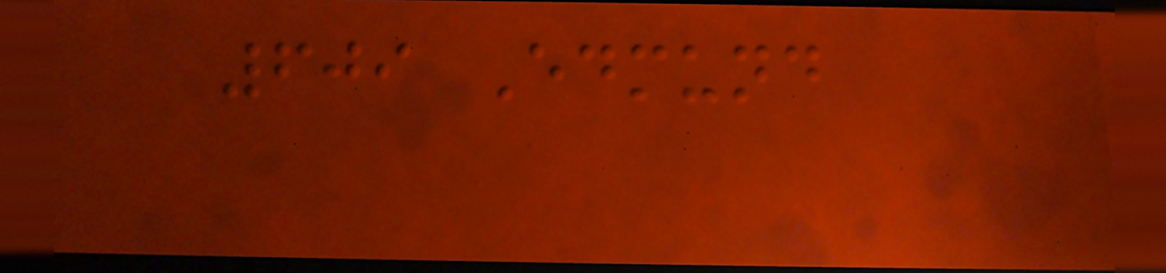609 Edmund
